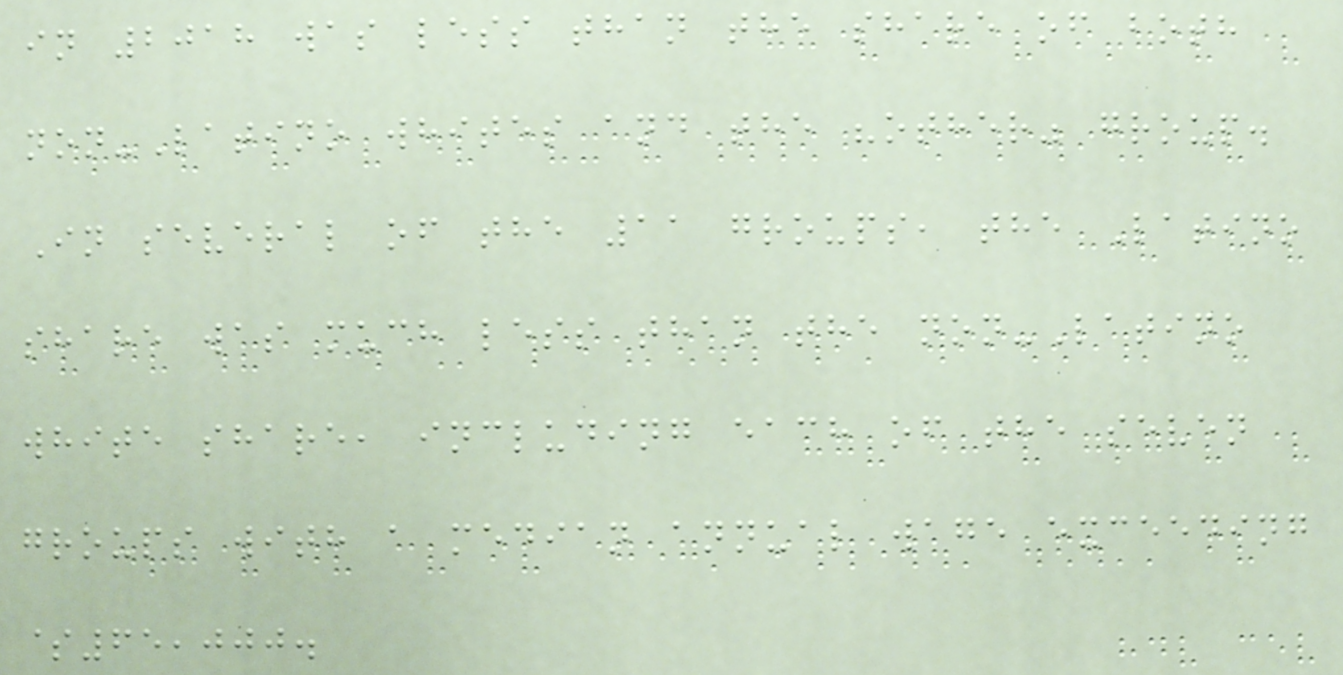in 2018 was less than the share of both
non-Latino whites and the "other" group.
In several of the 11 groups, the Latino
share was much less than the non-Latino
white share, including each of the seven
groups with a median annual wage exceeding
$65,000.
